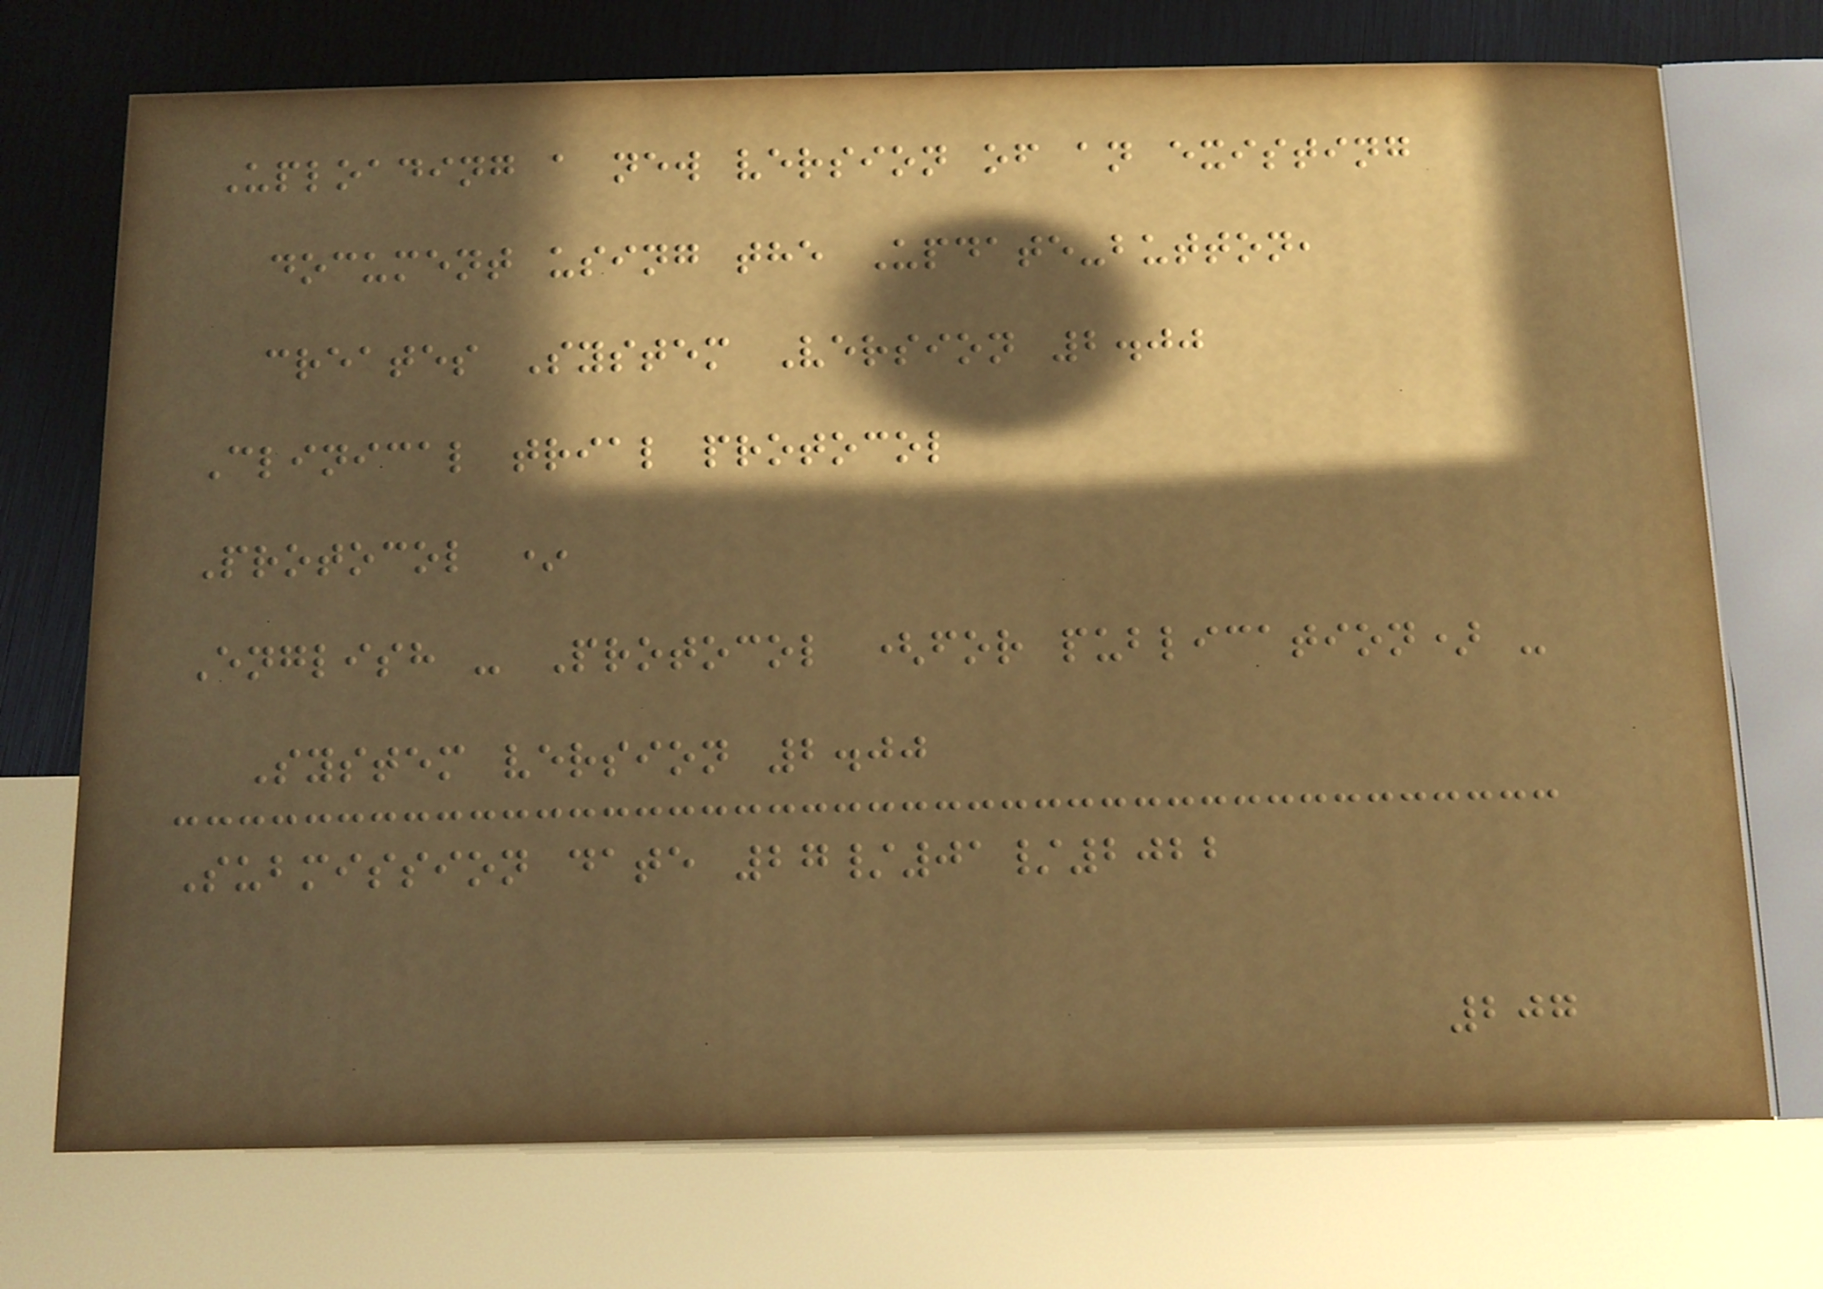Uploading a new version of an existing
document using the Update-button,
creates System Version 2.00
Clinical trial protocol
Protocol *
English - Protocol (for publication) -
System version 2.00
Submission date 27/01/2022
207
